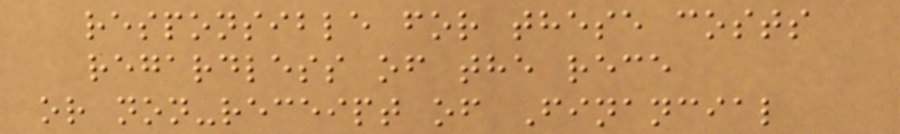responsible for these costs
regardless of the rece
or non-receipt of Financial
